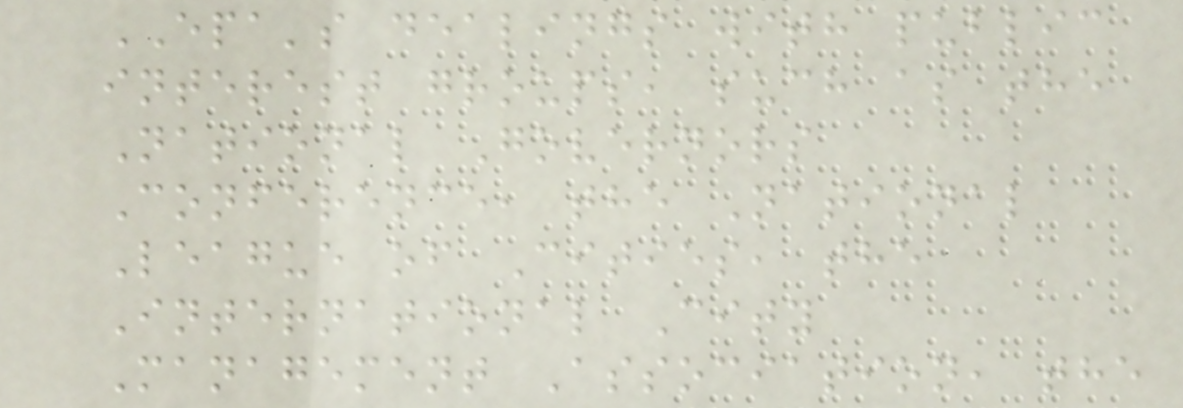EPA's dealings with public
interest groups, such as the
National Governors
Conference, the National
League of Cities, the
International City
Management Association, the
